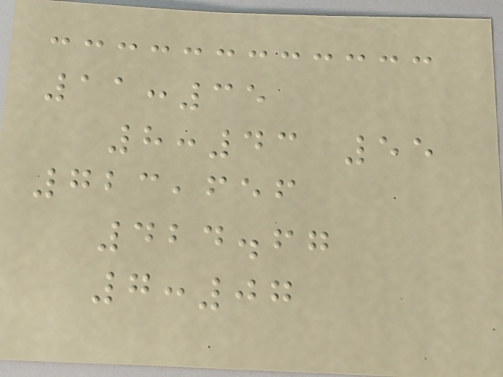11:35
8:43 55
723,656
424.67
7:07
